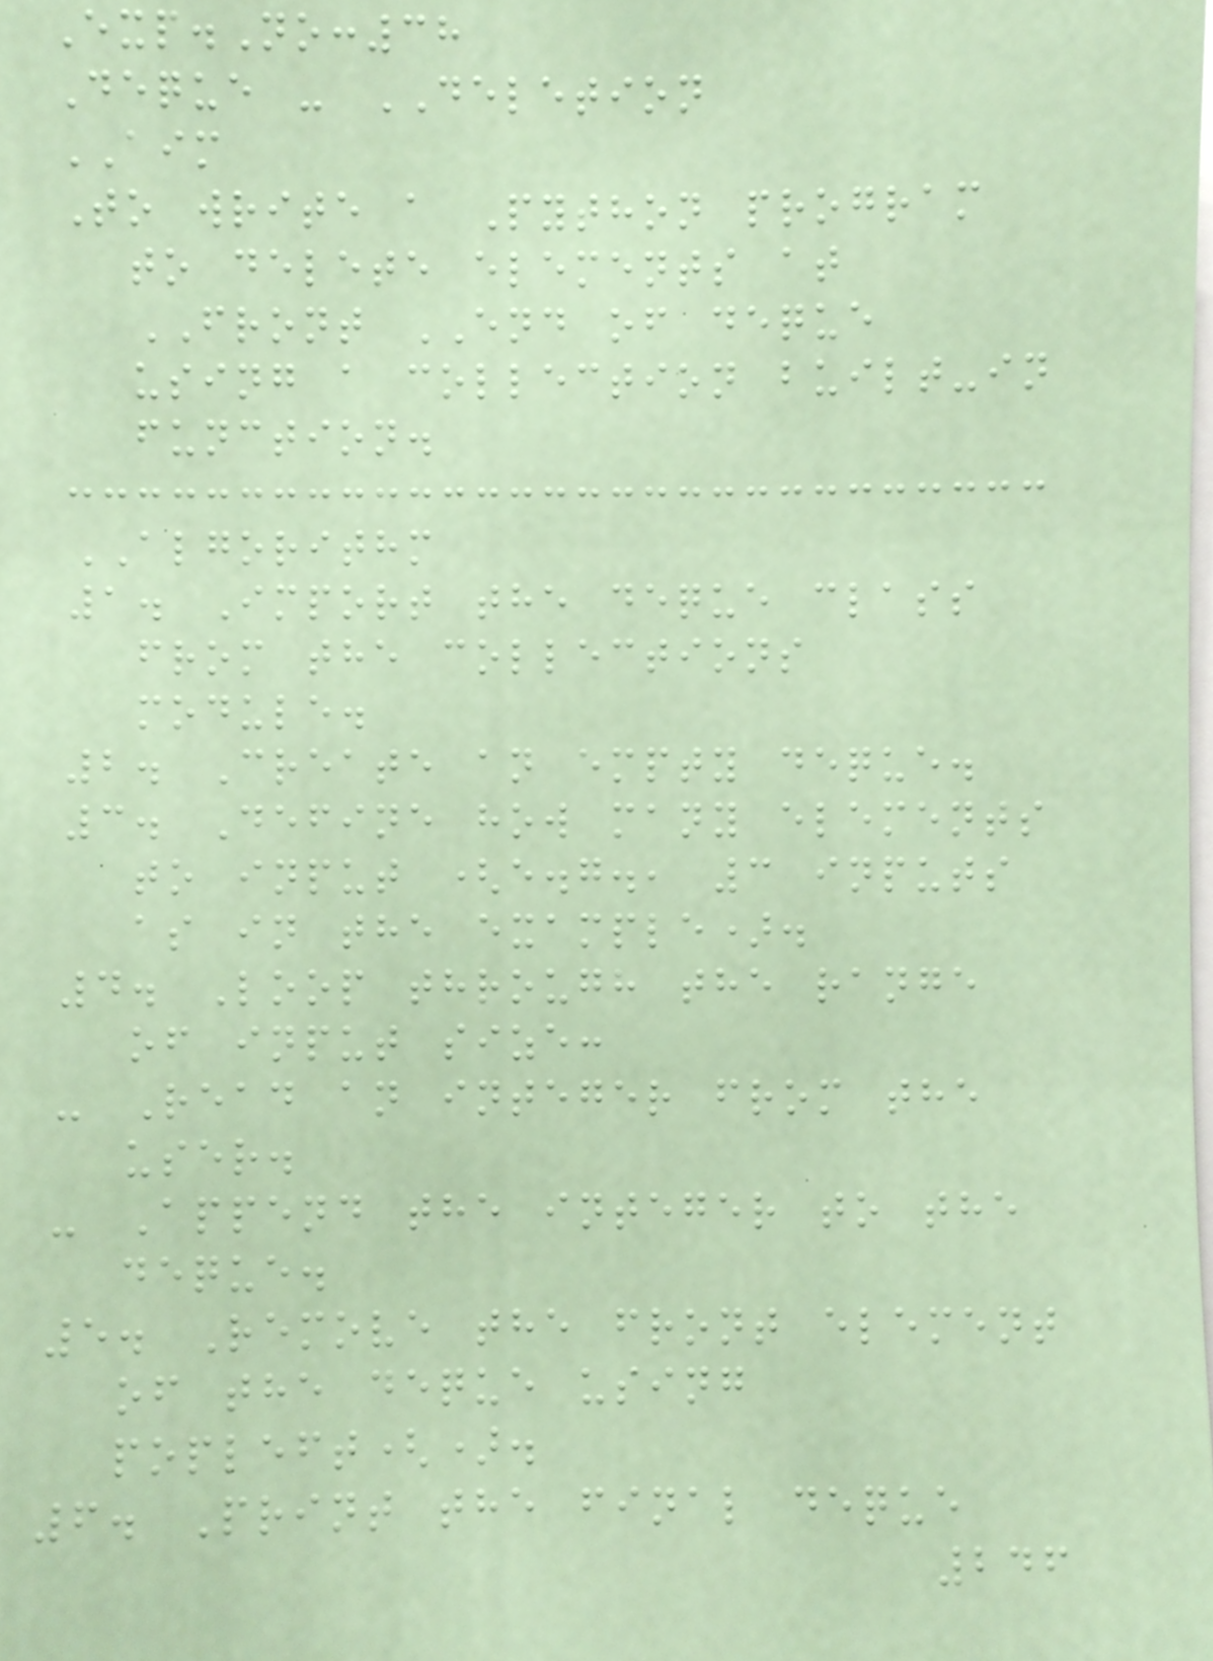Exp.No:38
Deque - DELETION
AIM
To write a Python program
to delete elements at
FRONT END of deque
using a collection built-in
function.
ALGORITHM
1. Import the deque class
from the collections
module.
2. Create an empty deque.
3. Define how many elements
to input (e.g., 3 inputs
as in the example).
4. Loop through the range
of input size:
- Read an integer from the
user.
- Append the integer to the
deque.
5. Remove the front element
of the deque using
popleft().
6. Print the final deque
246
